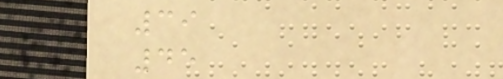39
45
